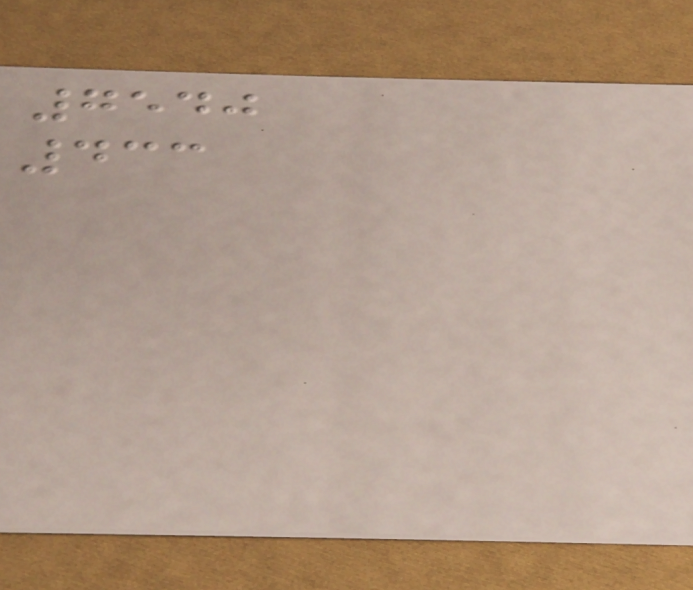7540
433
